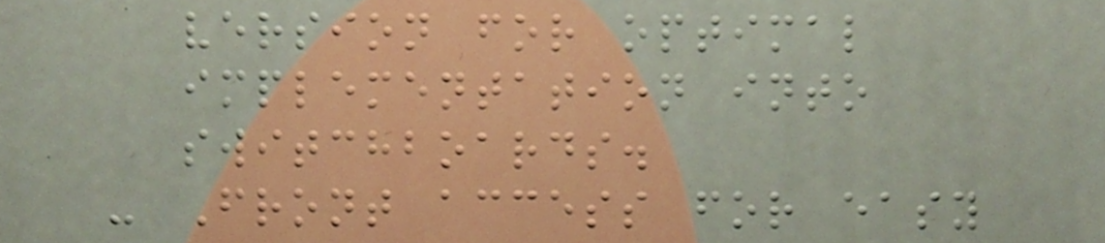version for optimal
implementation into
switchboards.
- Front access for easy
